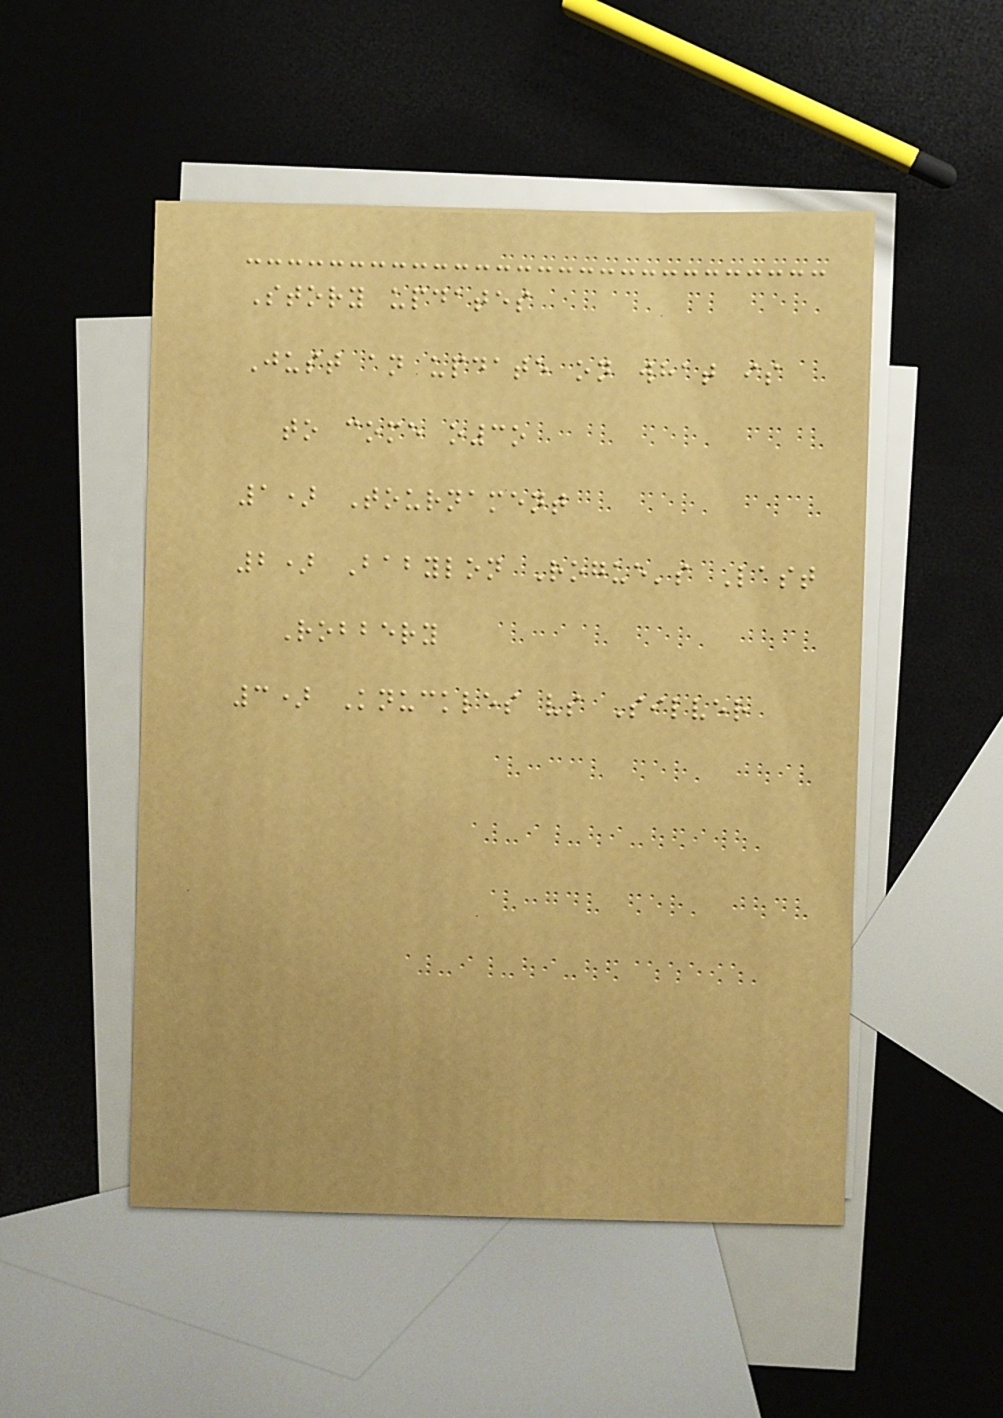Story updates
Just an update on what is
to come o3o
1) Tournament
2) Babylon Rogue's Last
Robbery
3) Knuckles vs Silver
